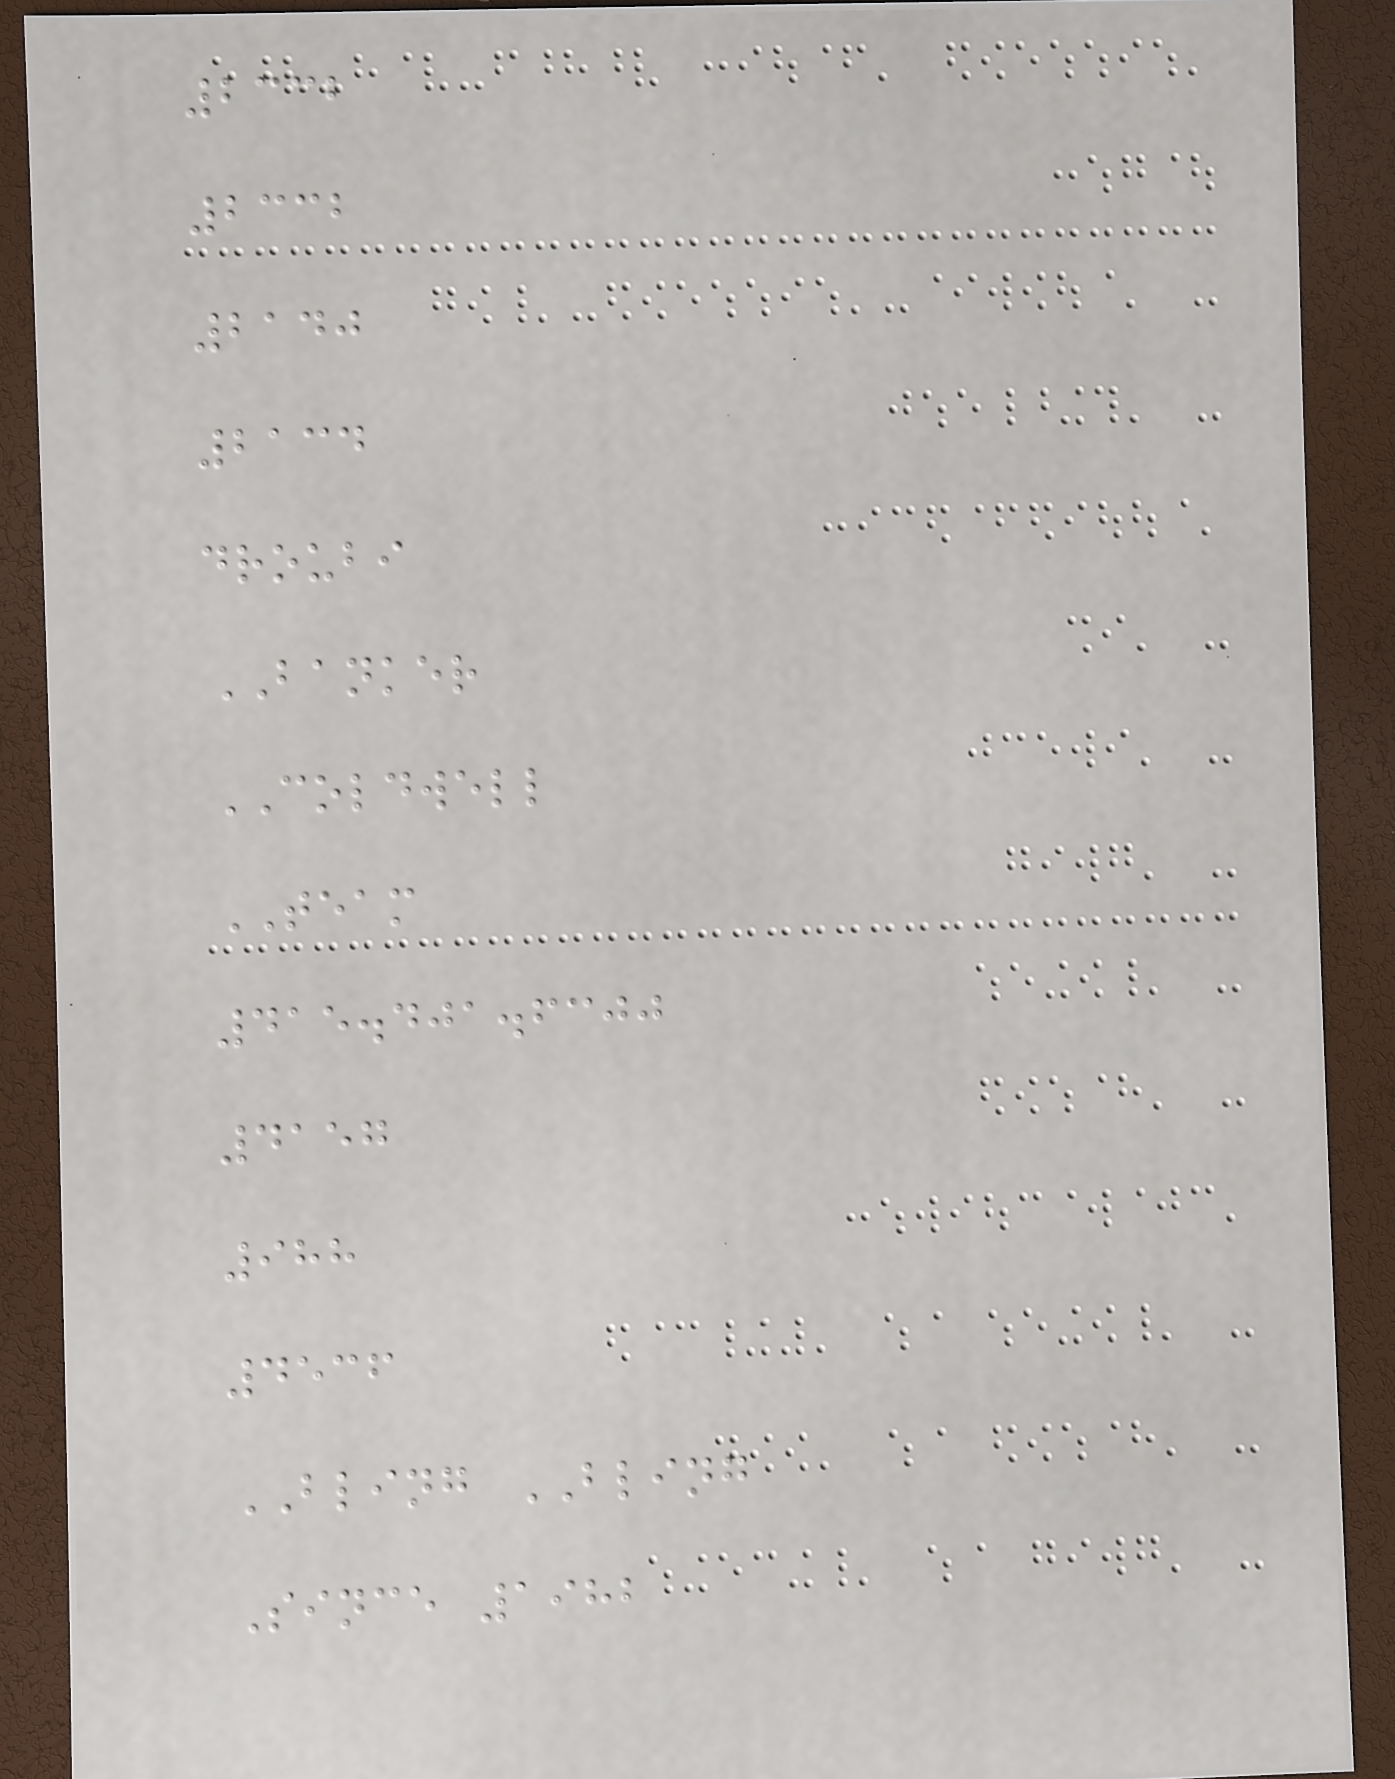2332
2332
2140
2134
droubi
BANKER
COLDWELL
TEAM
415.401.6300
4157
988
4536
BLING BLING
Since 1982
